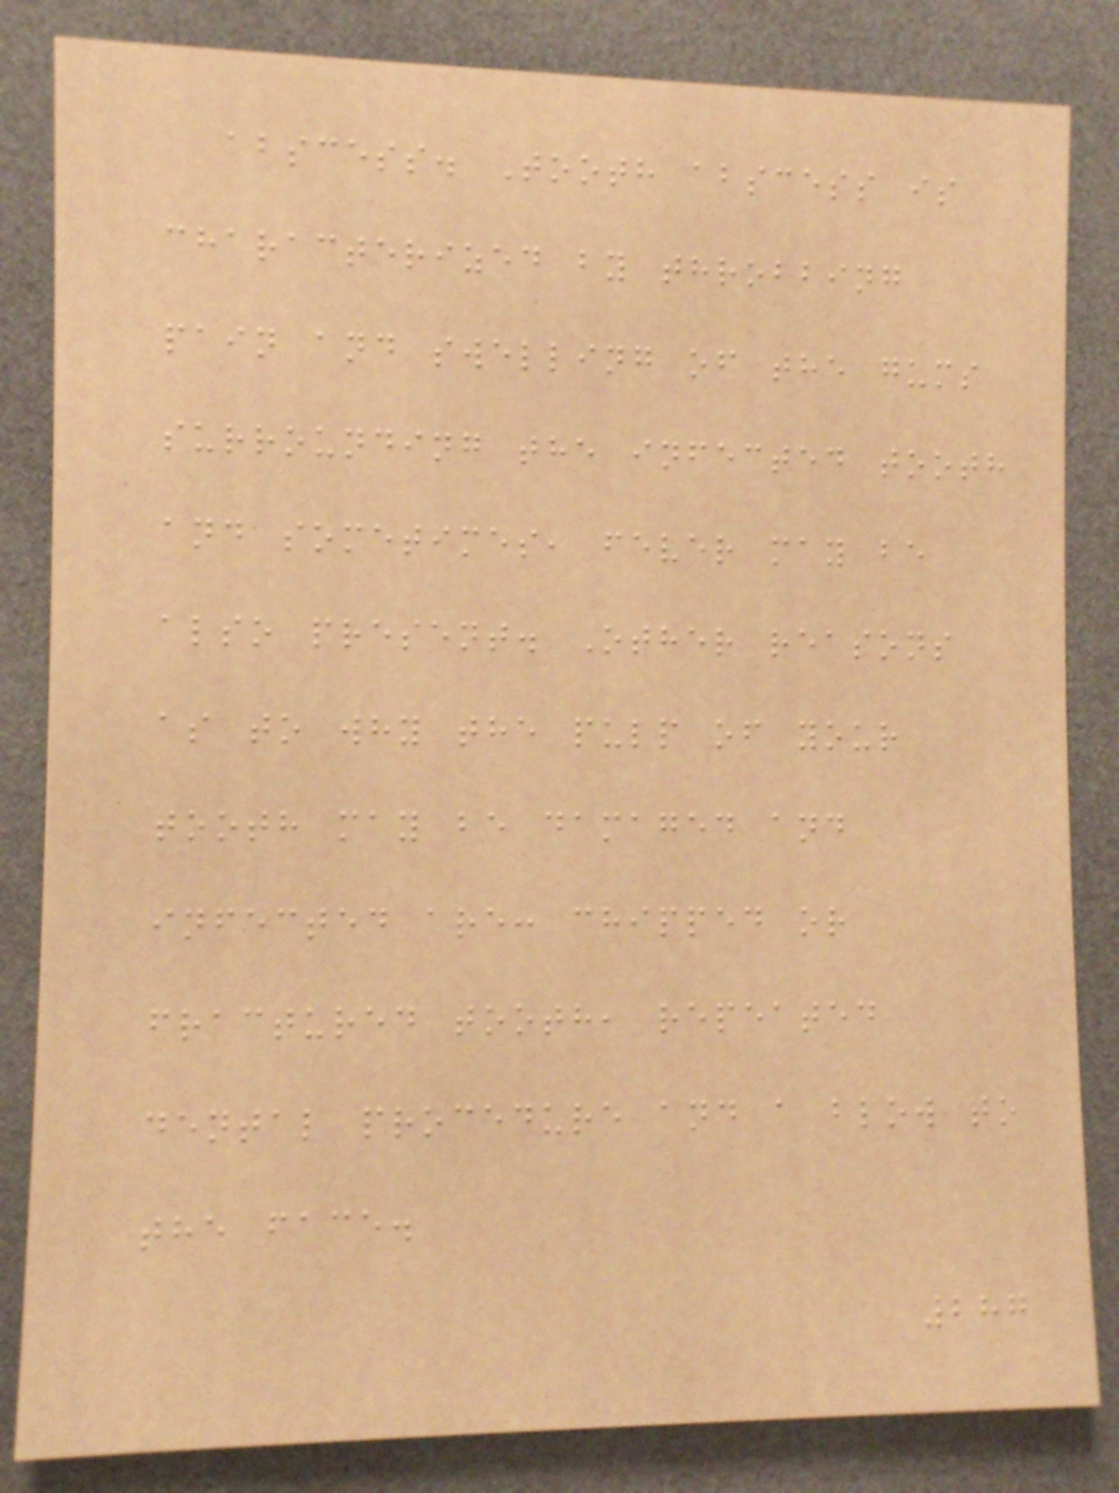abscess. Tooth abscess is
characterized by throbbing
pain and swelling of the gums
surrounding the infected tooth
and sometimes, fever may be
also present. Other reasons
as to why the pulp of your
tooth may be damaged and
infected are: chipped or
fractured tooth, repeated
dental procedure and a blow to
the face.
287
